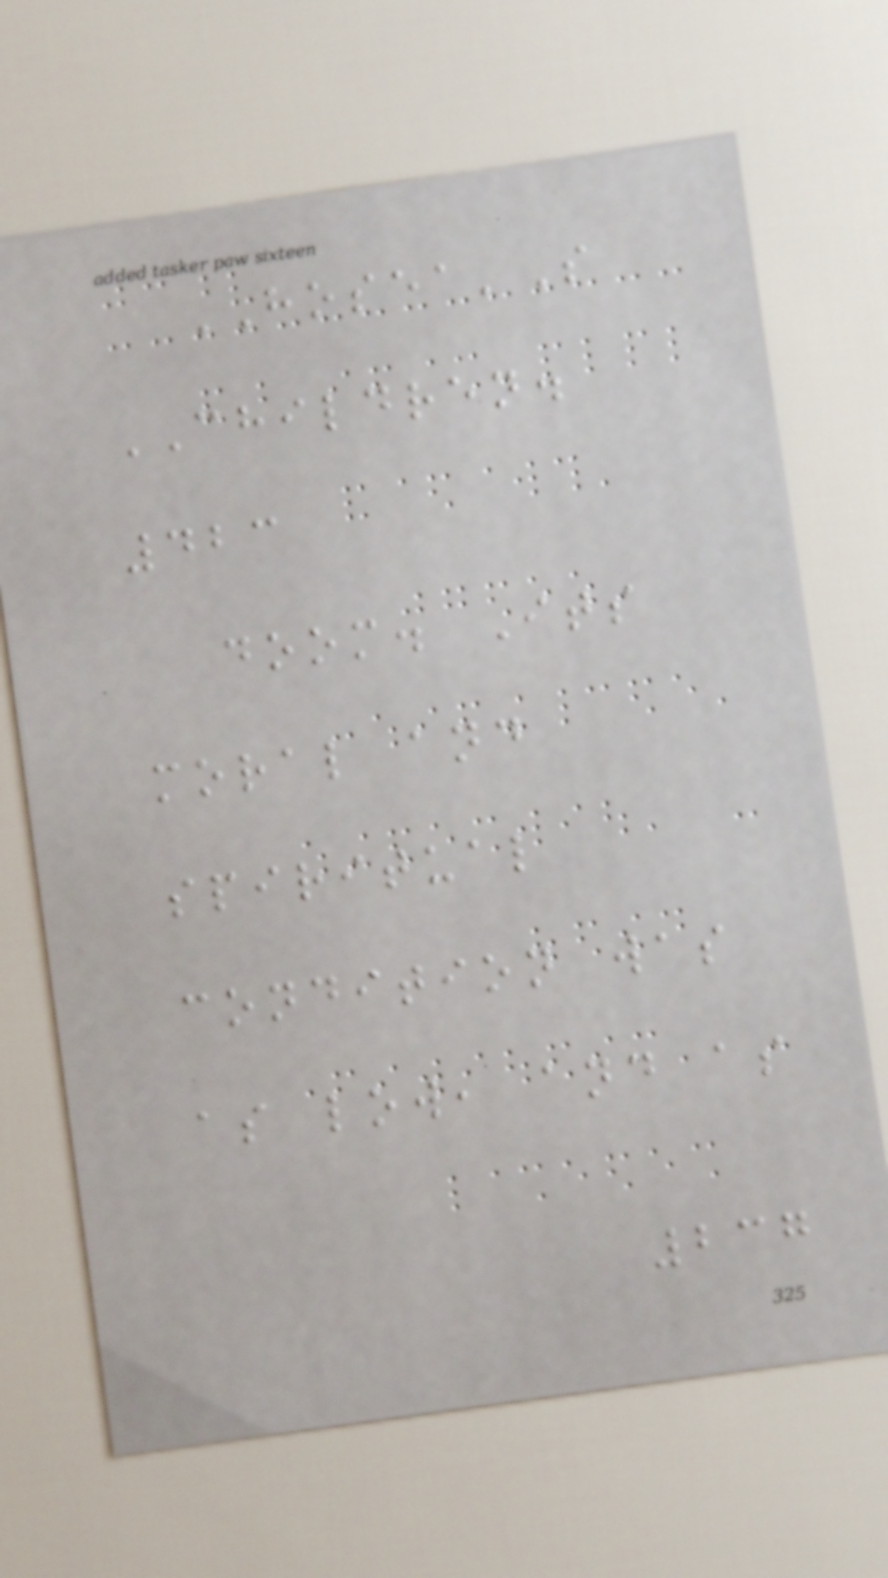HOSEA'S
CHILDREN.
423
doom. Its
moral and
spiritual
condition was
as low, and as
237
